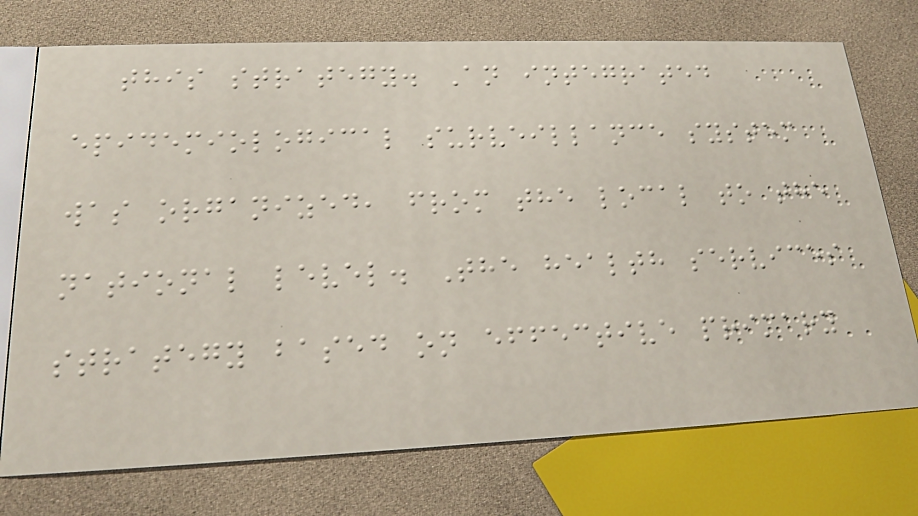this strategy. An integrated
epidemiological surveillance system
was organized, from the local to the
national level. The health services
strategy based on effective primary
